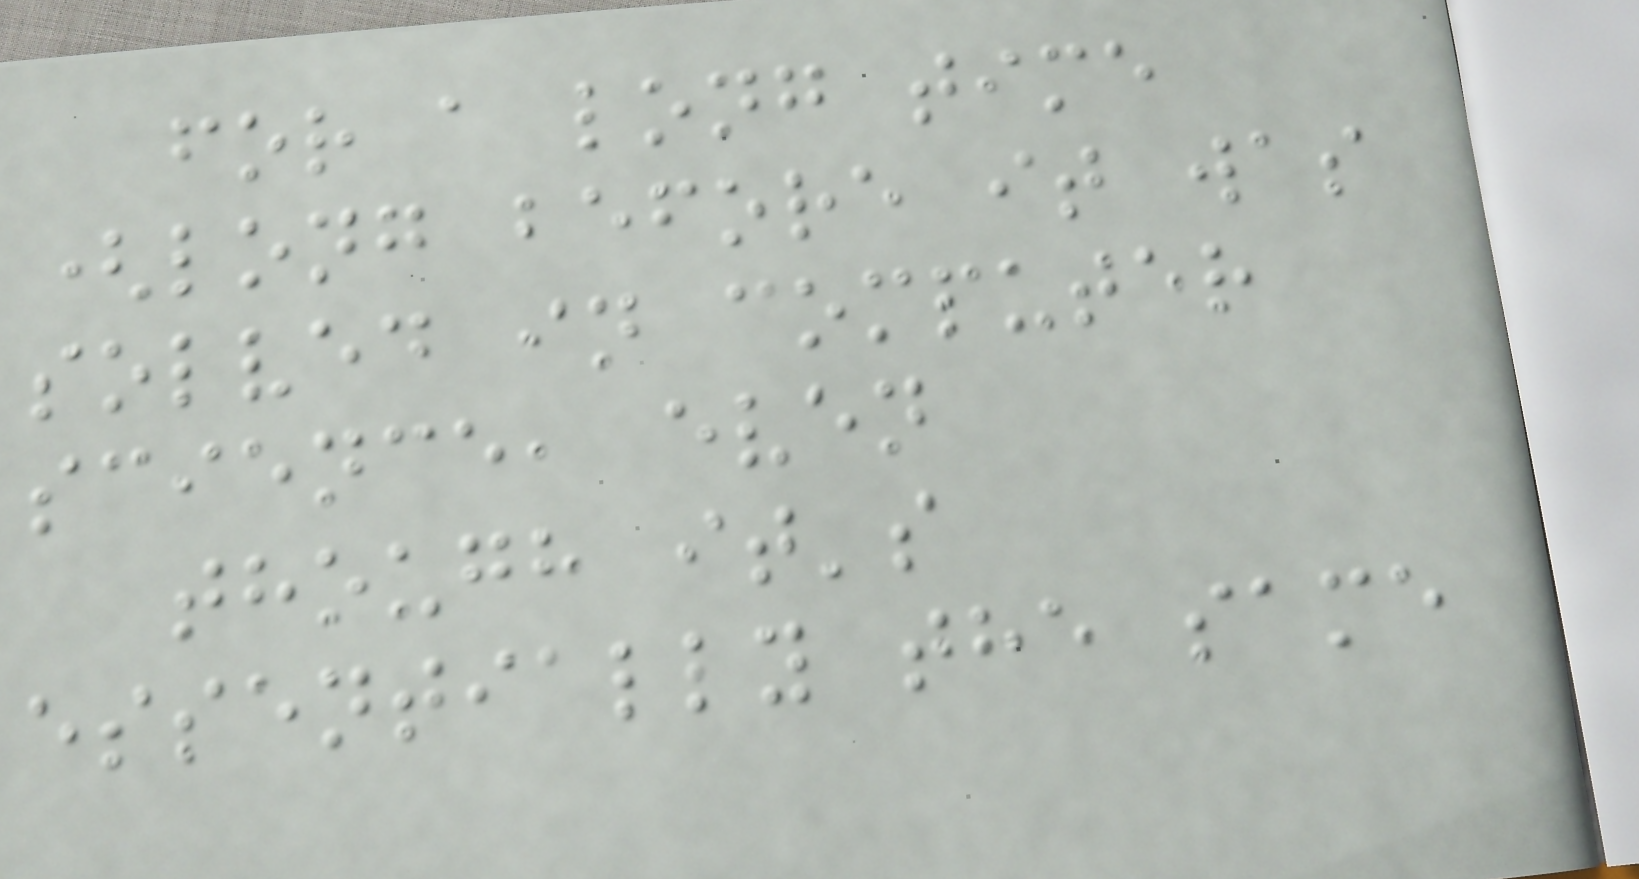for a long time
(long before it was
solved in computer
science, even
though it's
essentially the same
